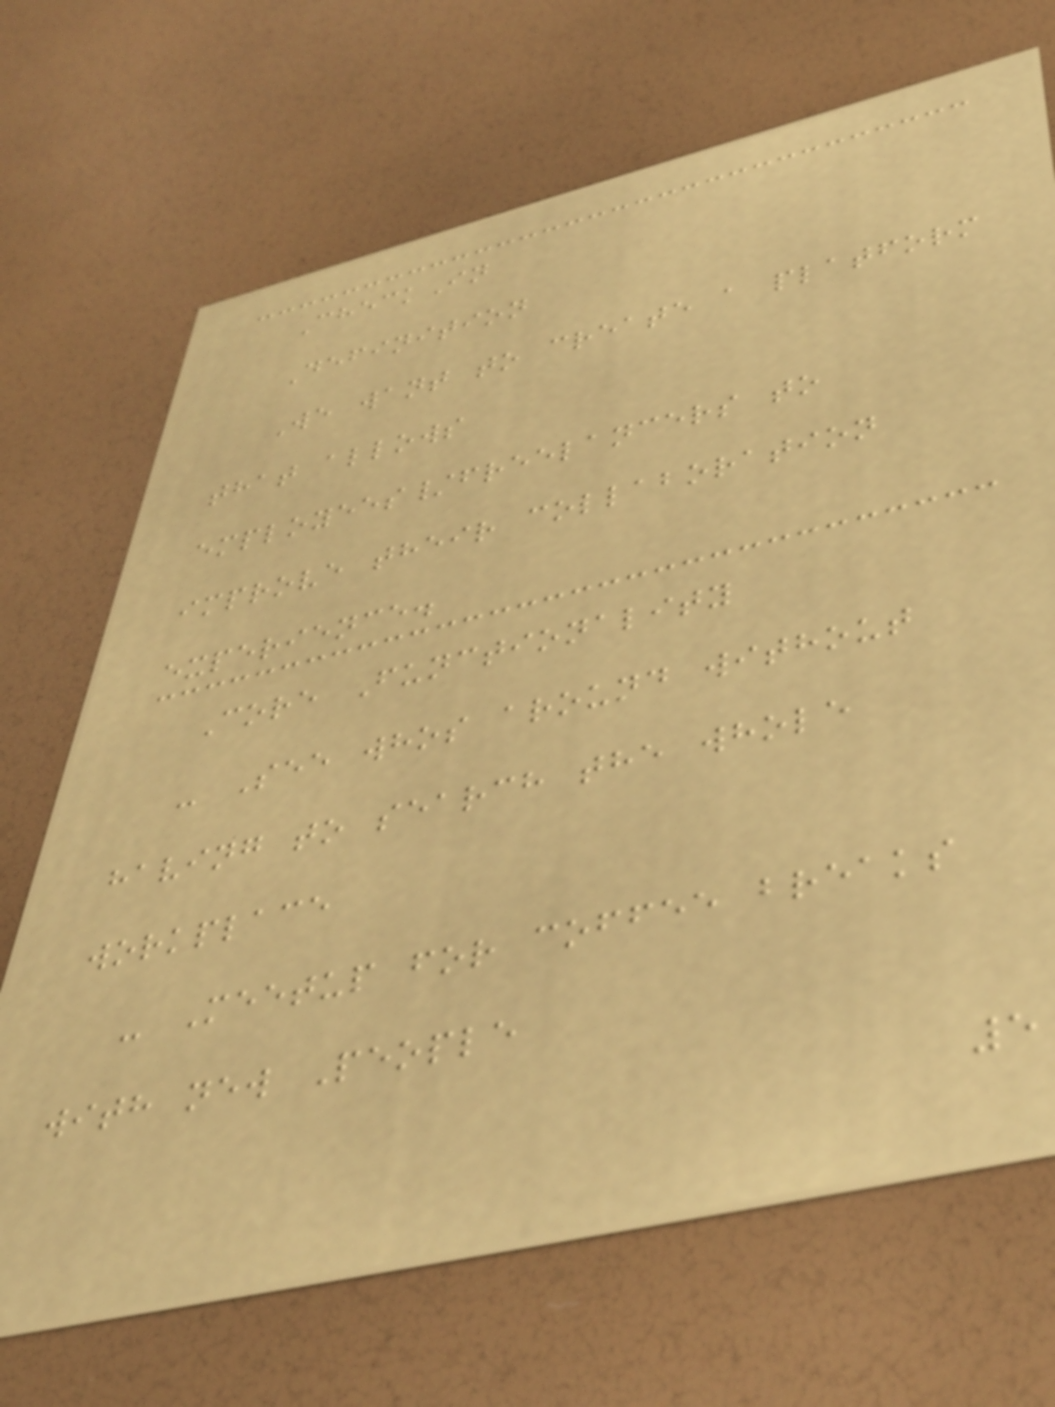CheckIn
Definition
We want to create a platform
that allows
employees/freelancers to
improve their collaboration
experience.
Core Functionality
- See whos around without
having to search the whole
workplace
- Meetup for coffee breaks
with new People
5
